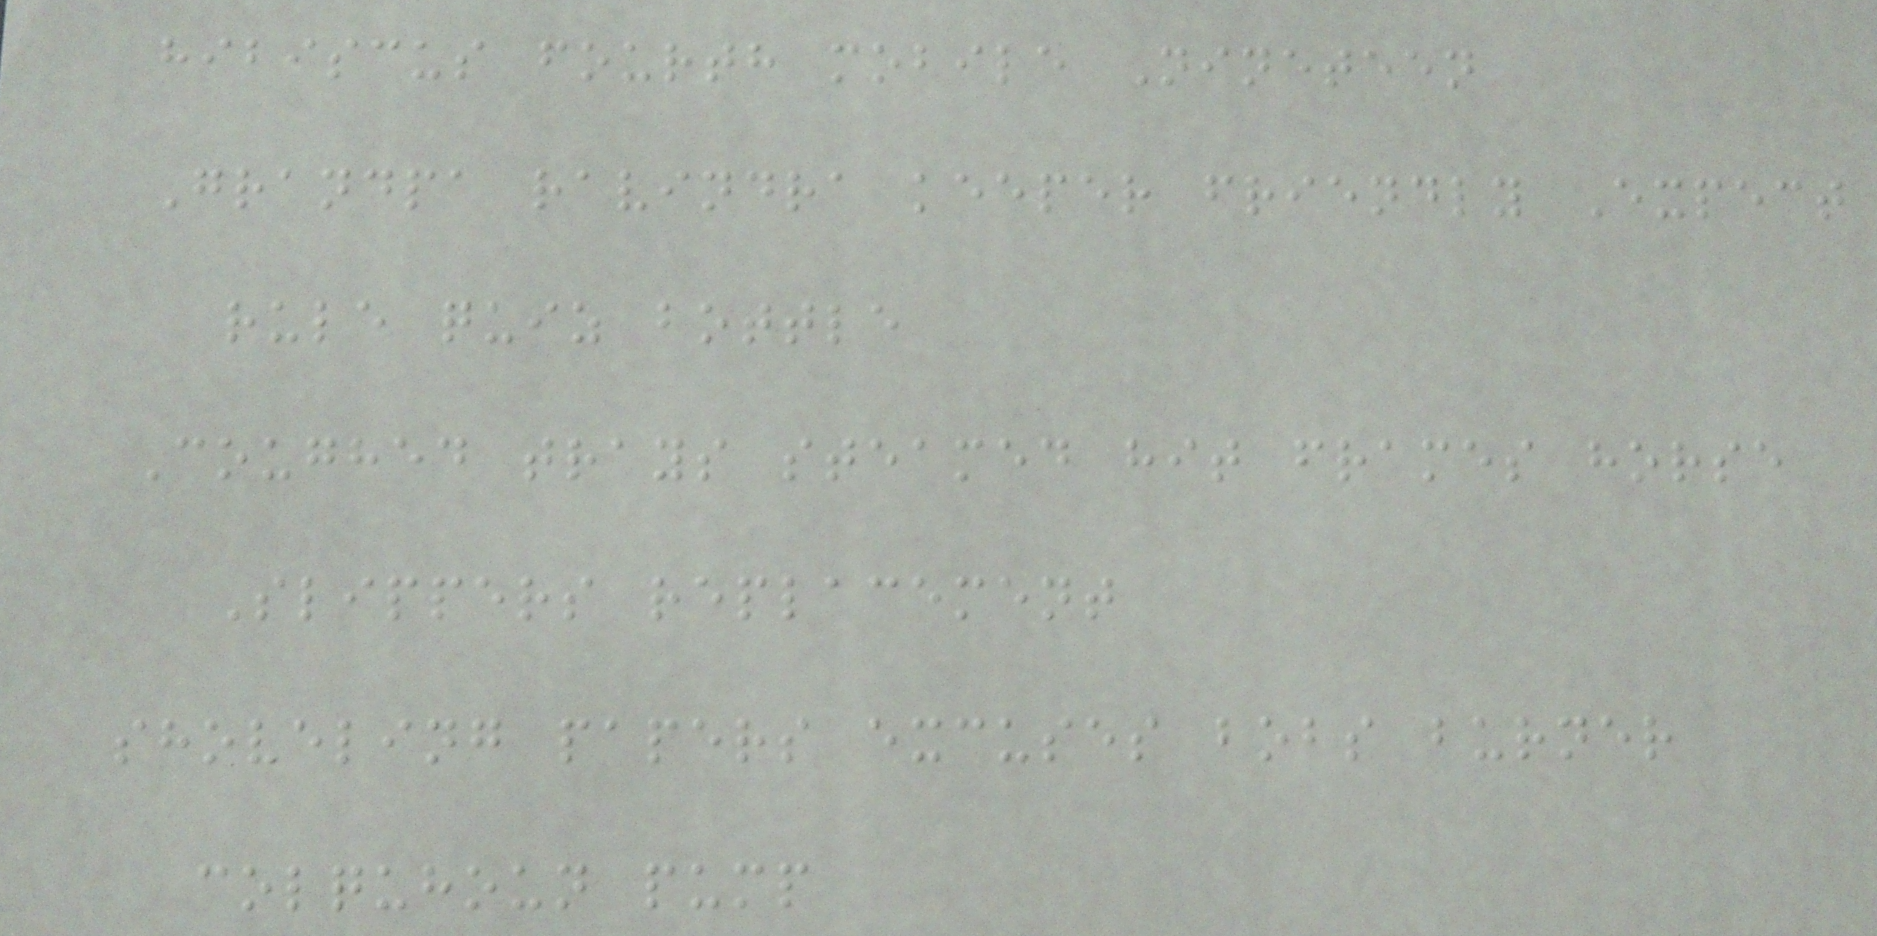hibiscus fourth mobile Nineteen
Grandpa ravindra keeper friendly Expect
rule quiz bottle
Coughed trays steamed hit frames horse
Slippers replacement
shoveling papers excuses bobs burner
colquhoun pump
